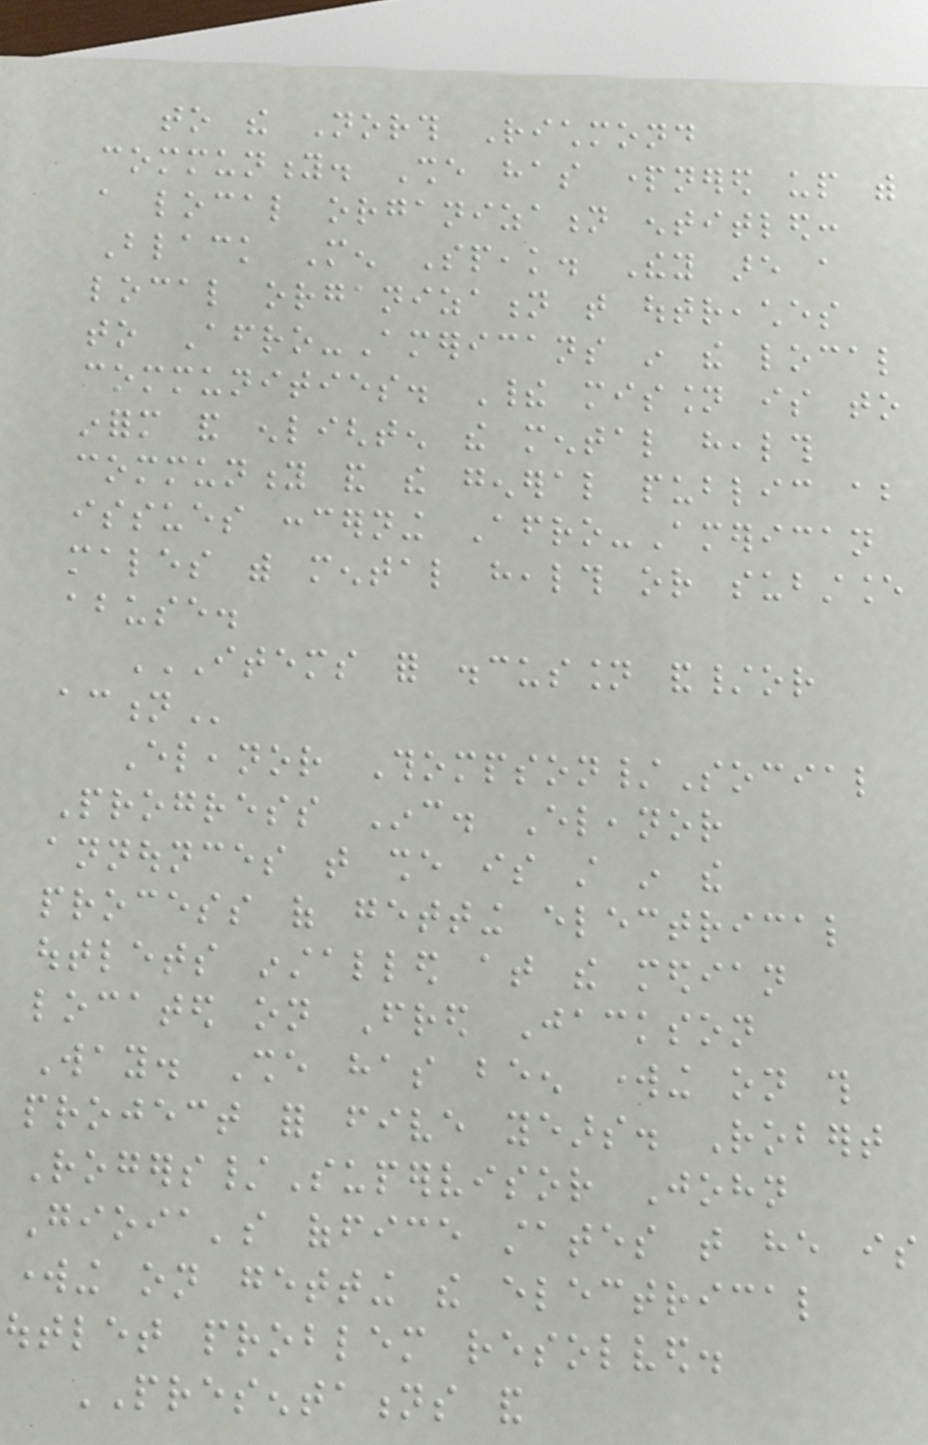to the North Richmond
community. She has partnered up with
a local organization entitled:
Black Men Speak. They are a
local organization that outreaches
to Afro-Americans in the local
communities. Their mission is to
inform and enlighten the mental health
community and the general public about
issues concerning Afro-American
males with mental health or substance
abuse.
ITEMS FOR DISCUSSION AND/OR
ACTION
Eleanor Thompson/Social
Progress Inc. Eleanor
announces that she is still in the
process of getting electrical
outlets installed at the median
located on Fred Jackson
Way. She has been working on this
project for five years. Robert
Rogers/Supervisor John
Gioia's office states that he is
working on getting the electrical
outlet problem resolved.
PRESENTATIONS and
